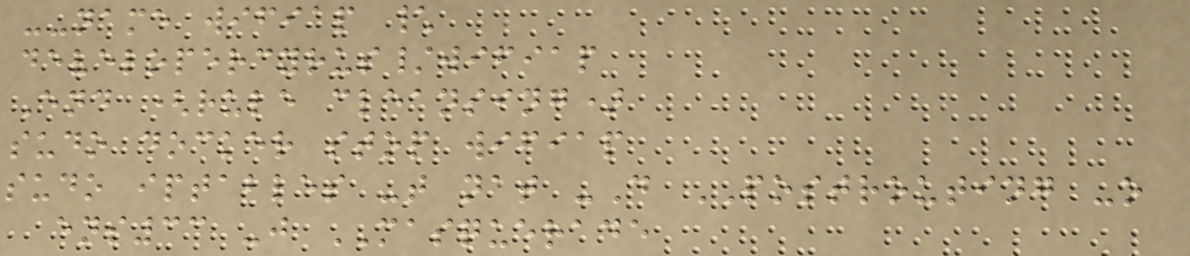--name wifiap \
developercyrus/wifiap
End (rule cleansing)
sudo docker stop wifiap
sudo iptables -t nat -D POSTROUTING -o
ens33 -j MASQUERADE
